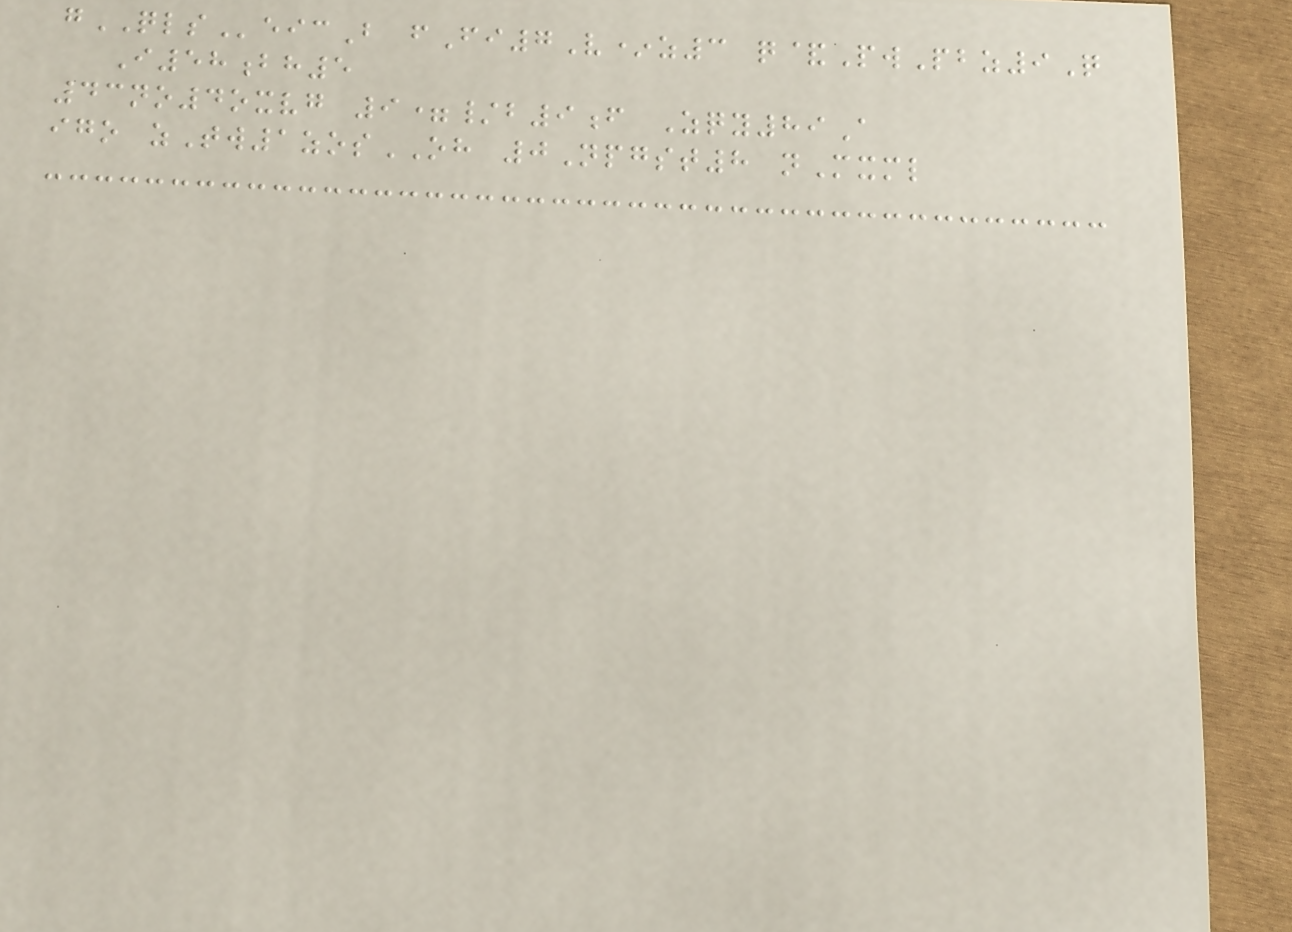gQLSeicB fFi7V*z3 q&PwPbz9Q
I58bh5
43no4oxvg 9=/b9f Zqy89A
igo zTw1zosOH 0Npgst8 nMxml
